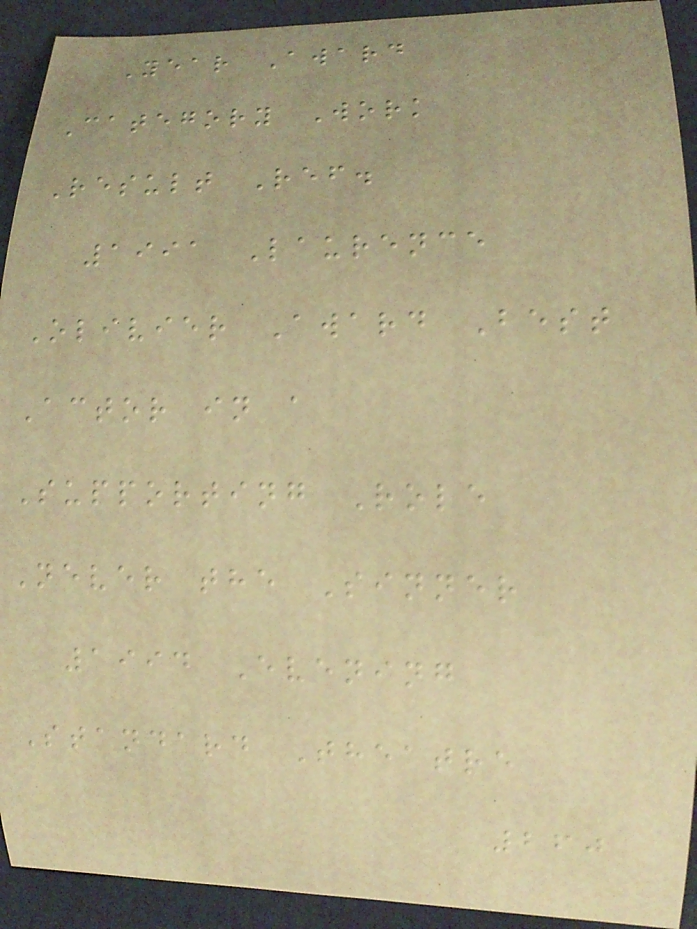Year Award
Category Work
Result Ref.
1991 Laurence
Olivier Award Best
Actor in a
Supporting Role
Never the Sinner
1994 Evening
Standard Theatre
260
